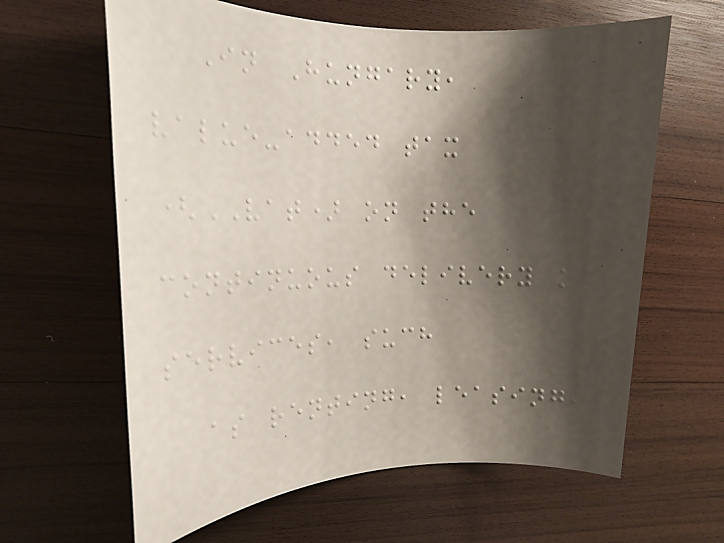In Hungary,
value-added tax
(VAT) on the
continuous delivery of
services, such
as renting, leasing,
